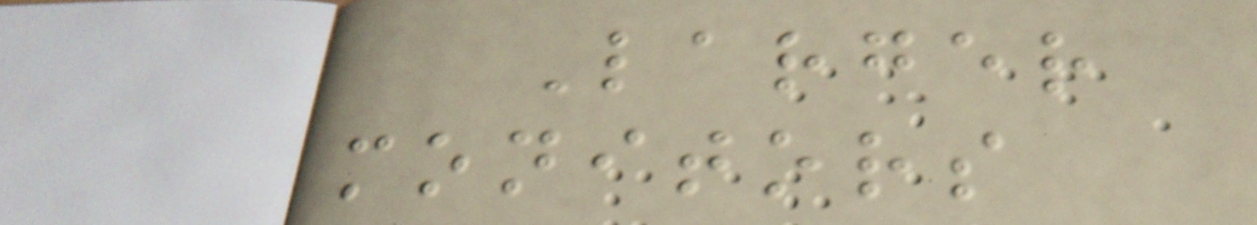Larger
monitors
